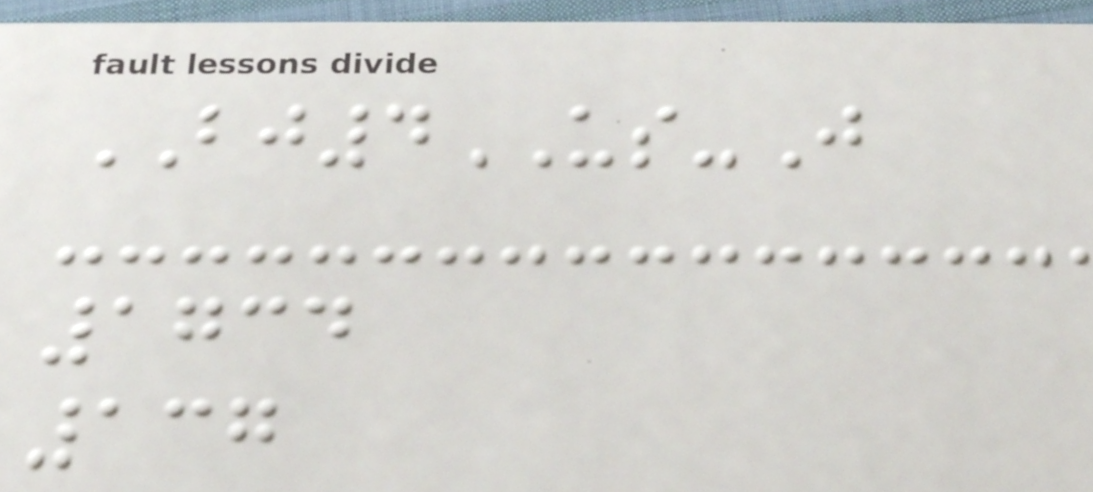BJ4US-J
1734
137
